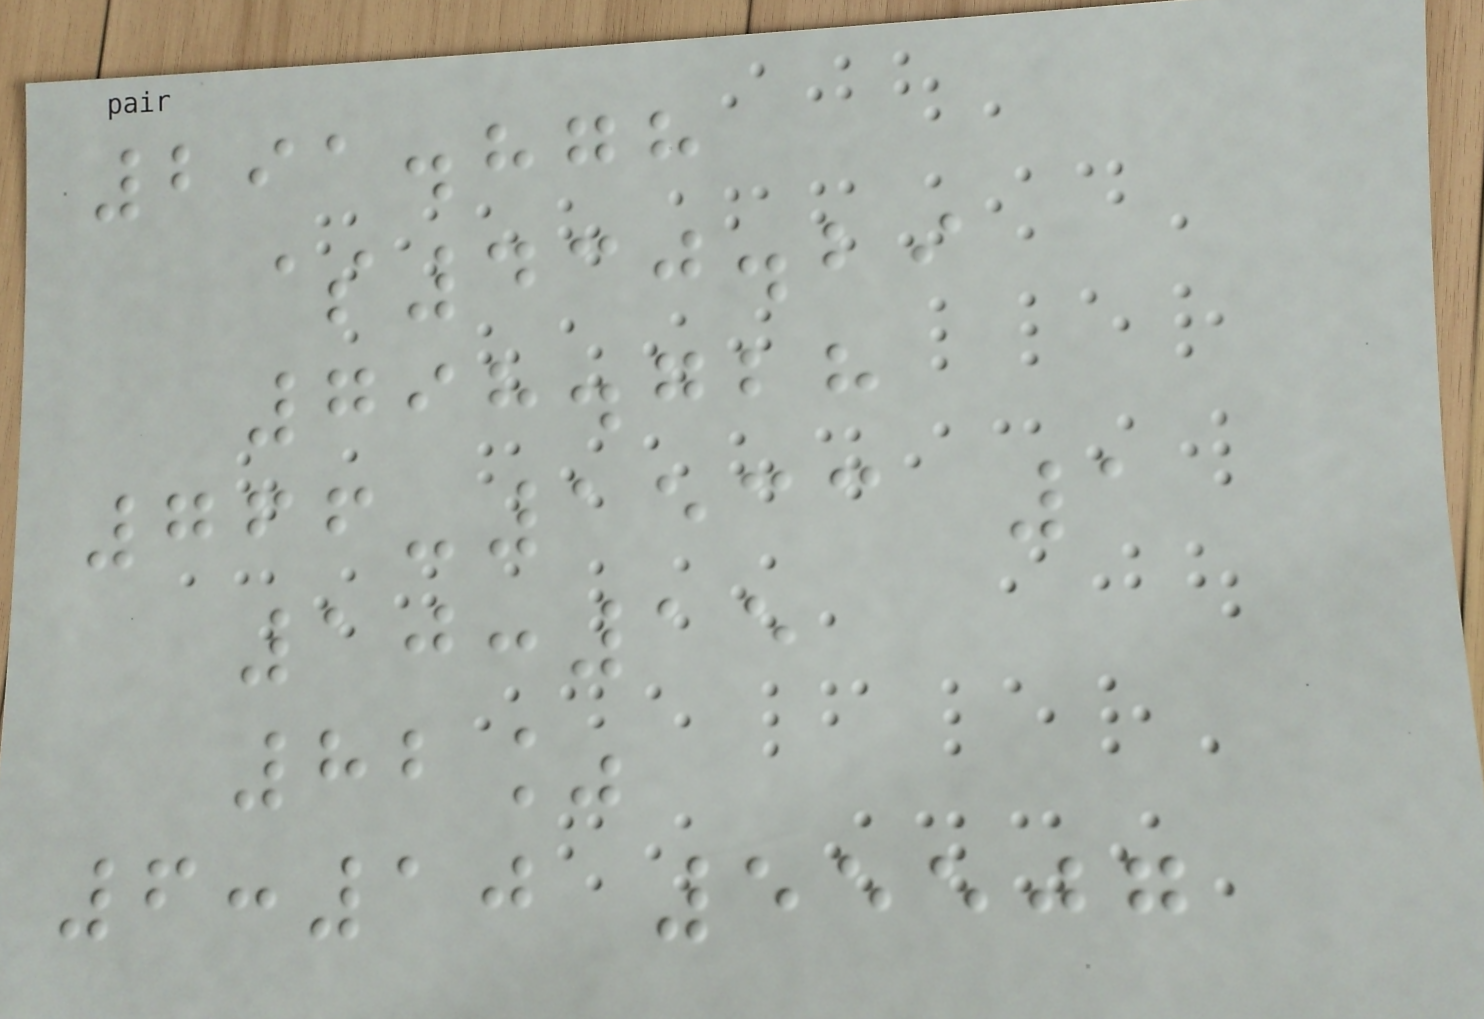291.878
$430.29
798.728
766-1533 1
10:15
82%
6:10 55507
